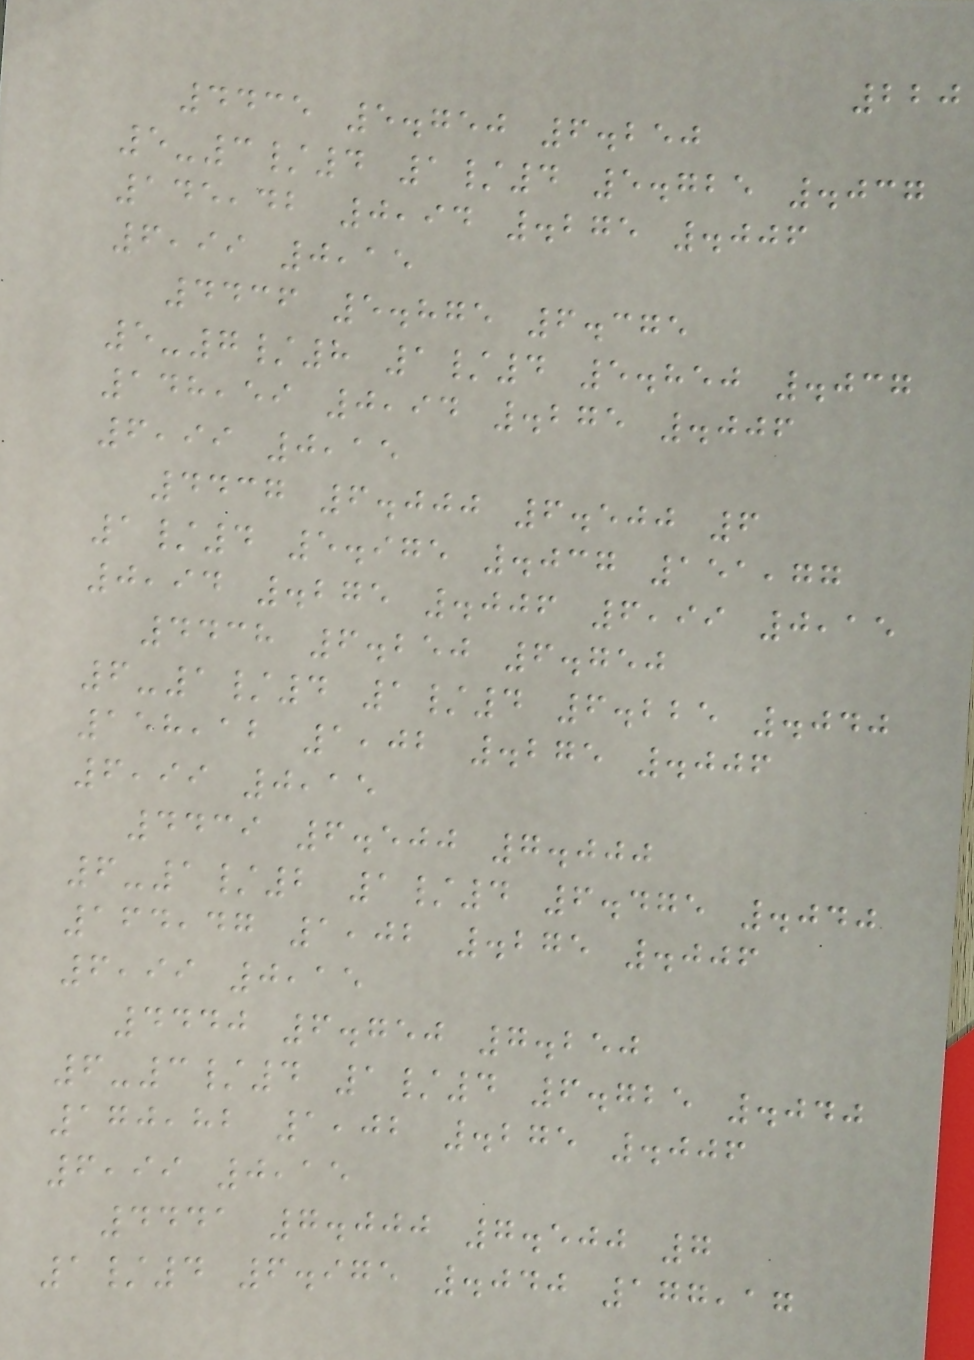220
4435 5.750 6.250
5-3/4 1/4 5.725 .037
145,42 0,94 .275 .006
6,99 0,15
4436 5.875 6.375
5-7/8 1/4 5.850 .037
148,59 0,94 .275 .006
6,99 0,15
4437 6.000 6.500 6
1/4 5.975 .037 151,77
0,94 .275 .006 6,99 0,15
4438 6.250 6.750
6-1/4 1/4 6.225 .040
158,12 1,02 .275 .006
6,99 0,15
4439 6.500 7.000
6-1/2 1/4 6.475 .040
164,47 1,02 .275 .006
6,99 0,15
4440 6.750 7.250
6-3/4 1/4 6.725 .040
170,82 1,02 .275 .006
6,99 0,15
4441 7.000 7.500 7
1/4 6.975 .040 177,17
